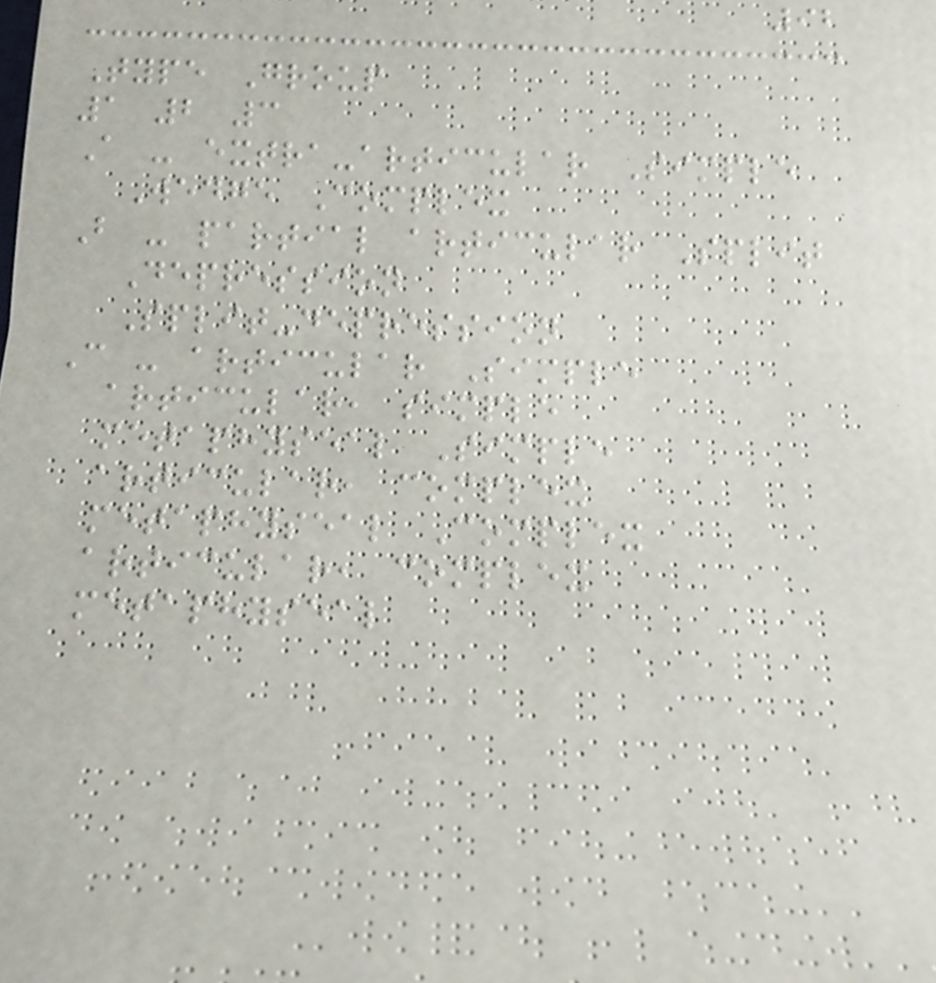92
Type Group
1 2 3
A - extra-articular Simple
Wedge Complex
B - partial articular Split
Depression
Split-depression
C - articular Simple
articular, simple
metaphyseal Simple
articular, complex
metaphyseal Complex
articular, complex
metaphyseal
